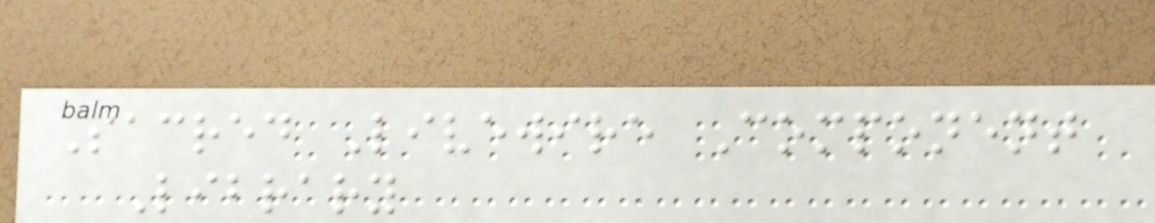Sacred Livewire Component
Library
